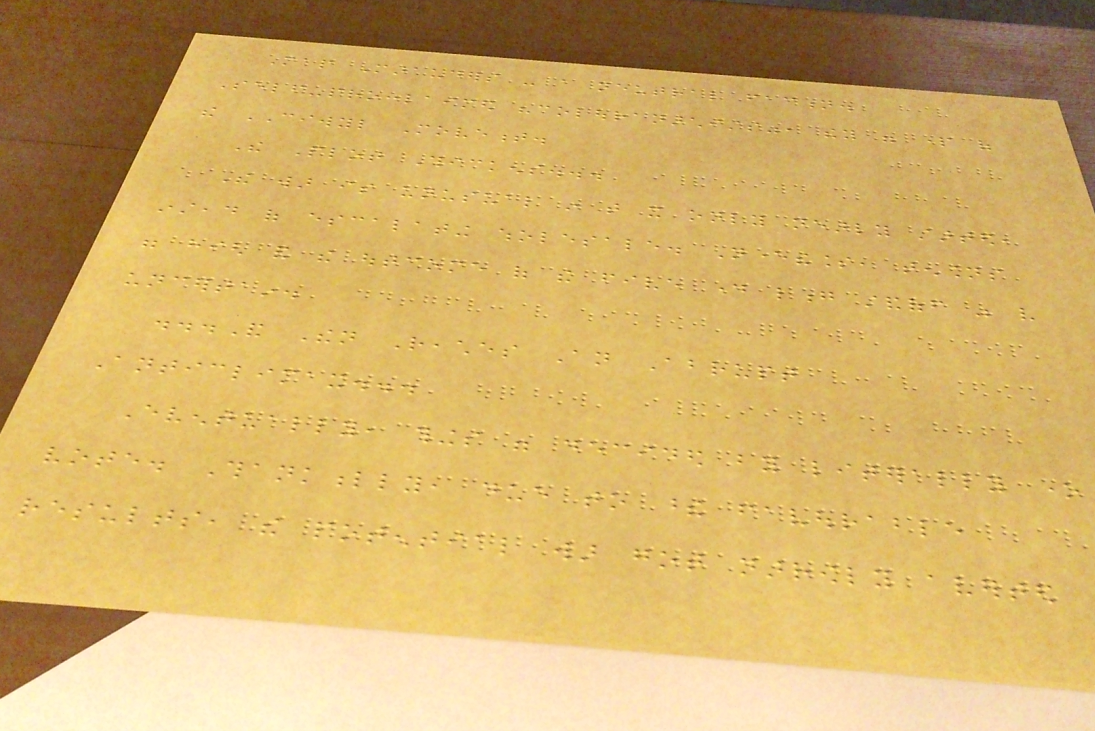Map Marauders - a neutral faction.
Self-procclaimed "colouranarchists", they were part of
the CIWYL Movement.
The Plot Thickens...
The war is unusual in that it only nearly started,
instead of escalating wholesale. Nevertheless, tensions
were high and the outcome of the five day long standoff was very
uncertain.
...And Then Reaches An Abrupt
Anticlimax...
Eventually, things were decided by literally one
vote. Thankfully, due to these favourable
results, the potential war got narrowly averted
